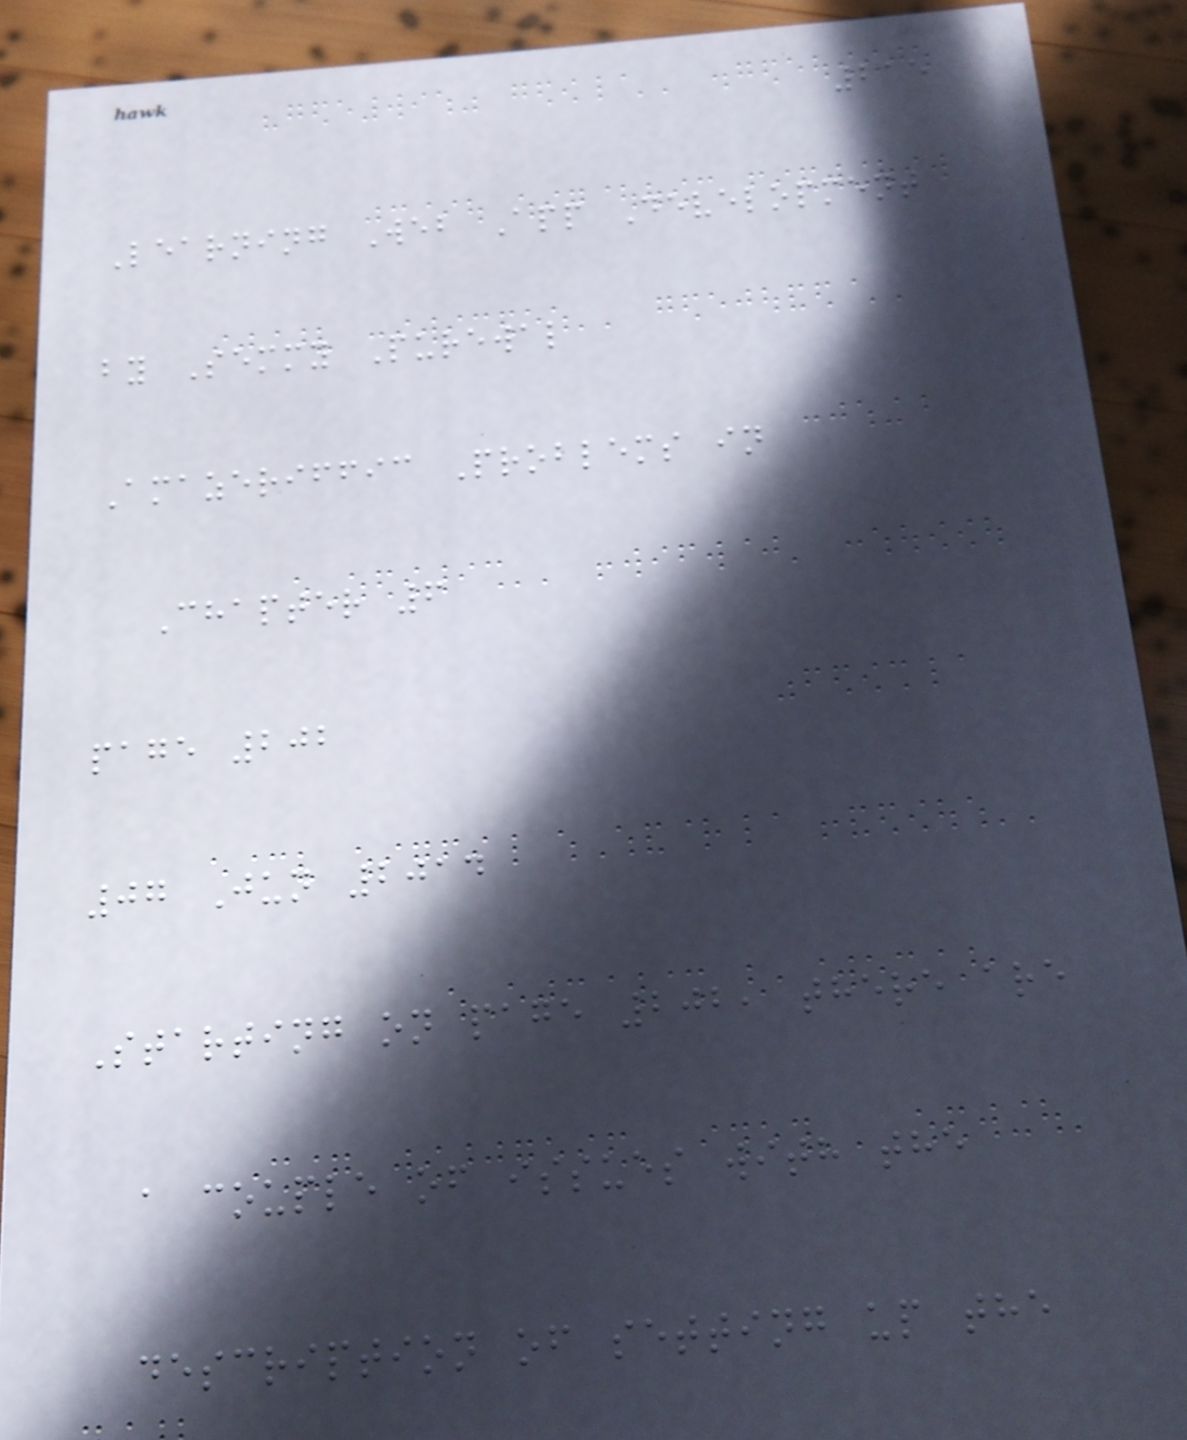215
Learning Web App Development
by Semmy Purewal
Amazeriffic Problems in
Chapter 6
page 202
07 Jun 2014
Starting on page 202, there are
a couple of issues with the
description of setting up the
